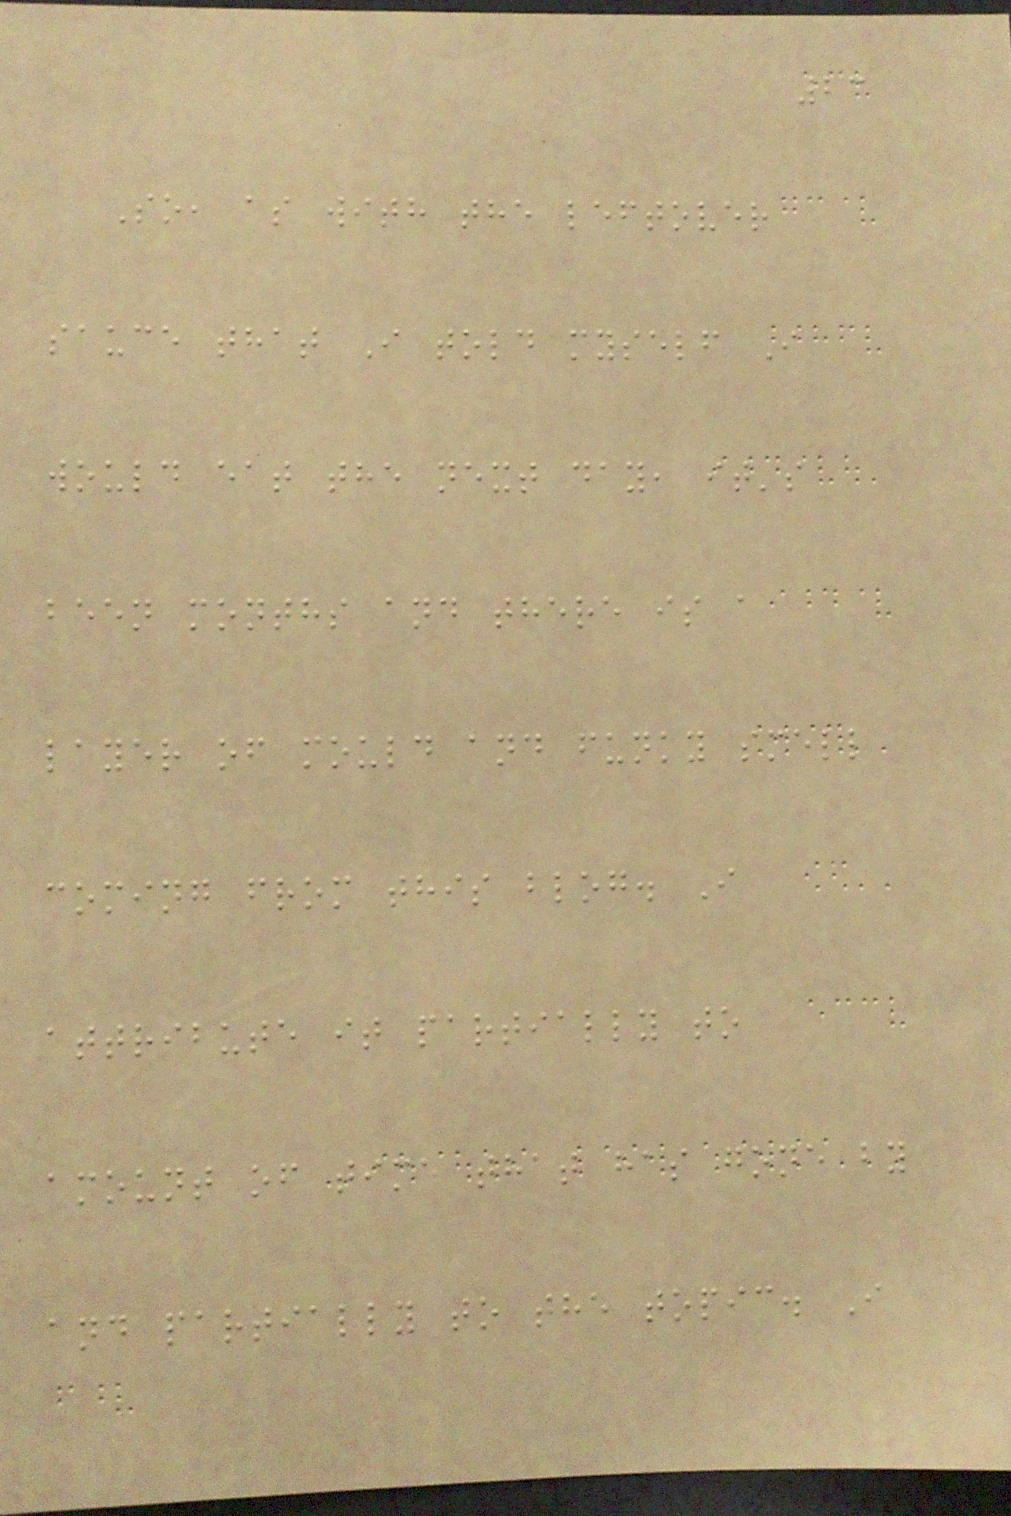23
So, as with the leftover
sauce that I told myself I
would eat the next day, it's
been months and there is a
layer of mould and funky smell
coming from this blog. I
attribute it partially to
amount of time that has gone by
and partially to the topic. I
